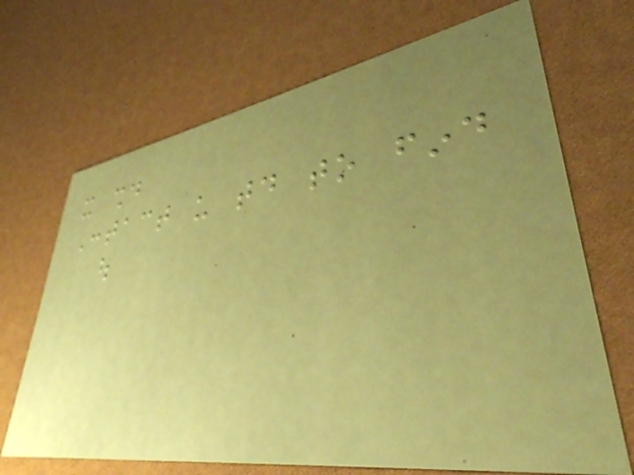it should
Contact us today to find
out
